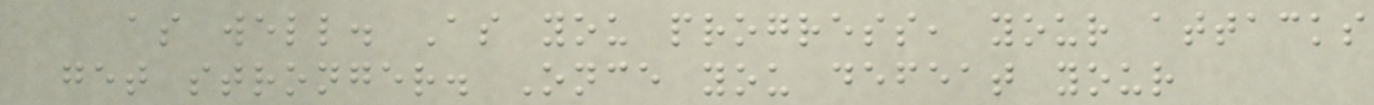as well. As you progress, your attacks
get stronger. Once you defeat your
